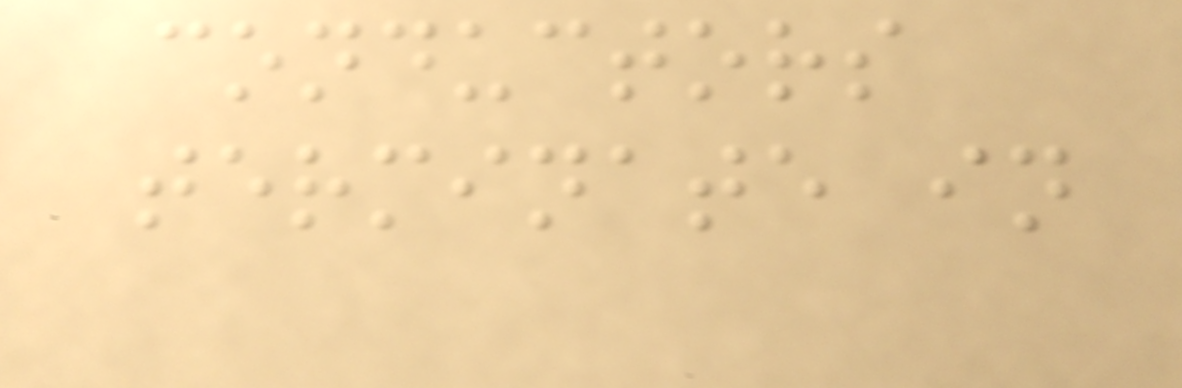conductors
terminate in
